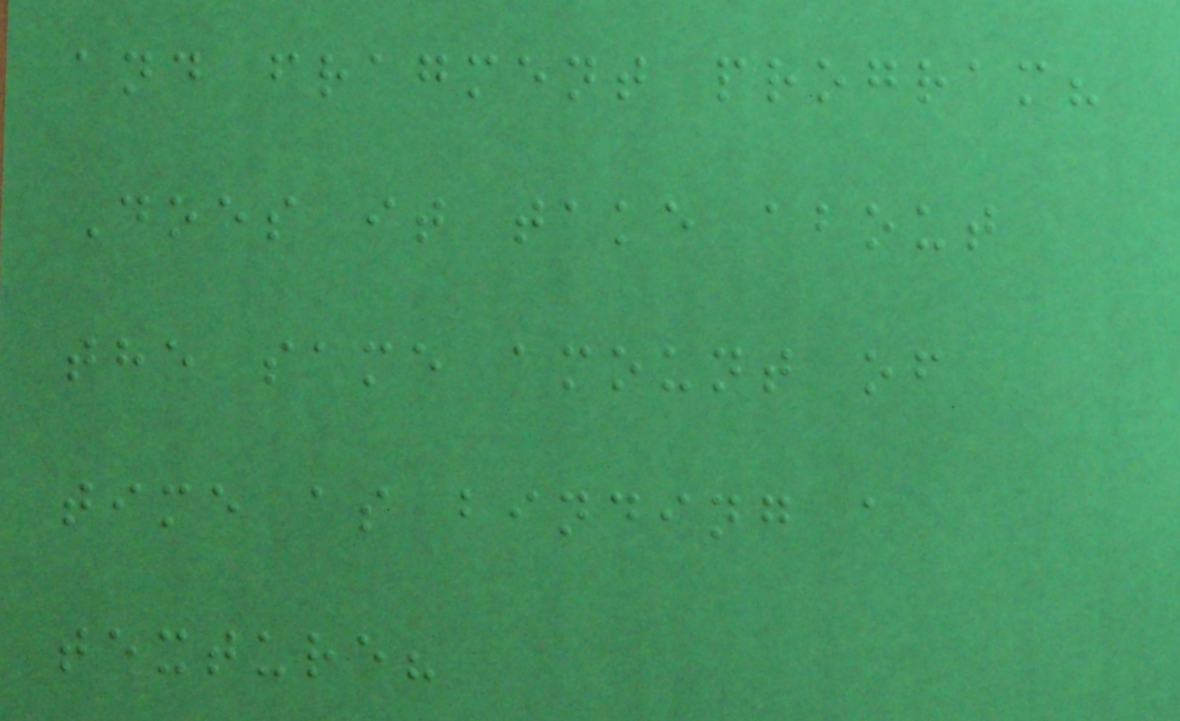and fragment program?
Does it take about
the same amount of
time as binding a
texture?
